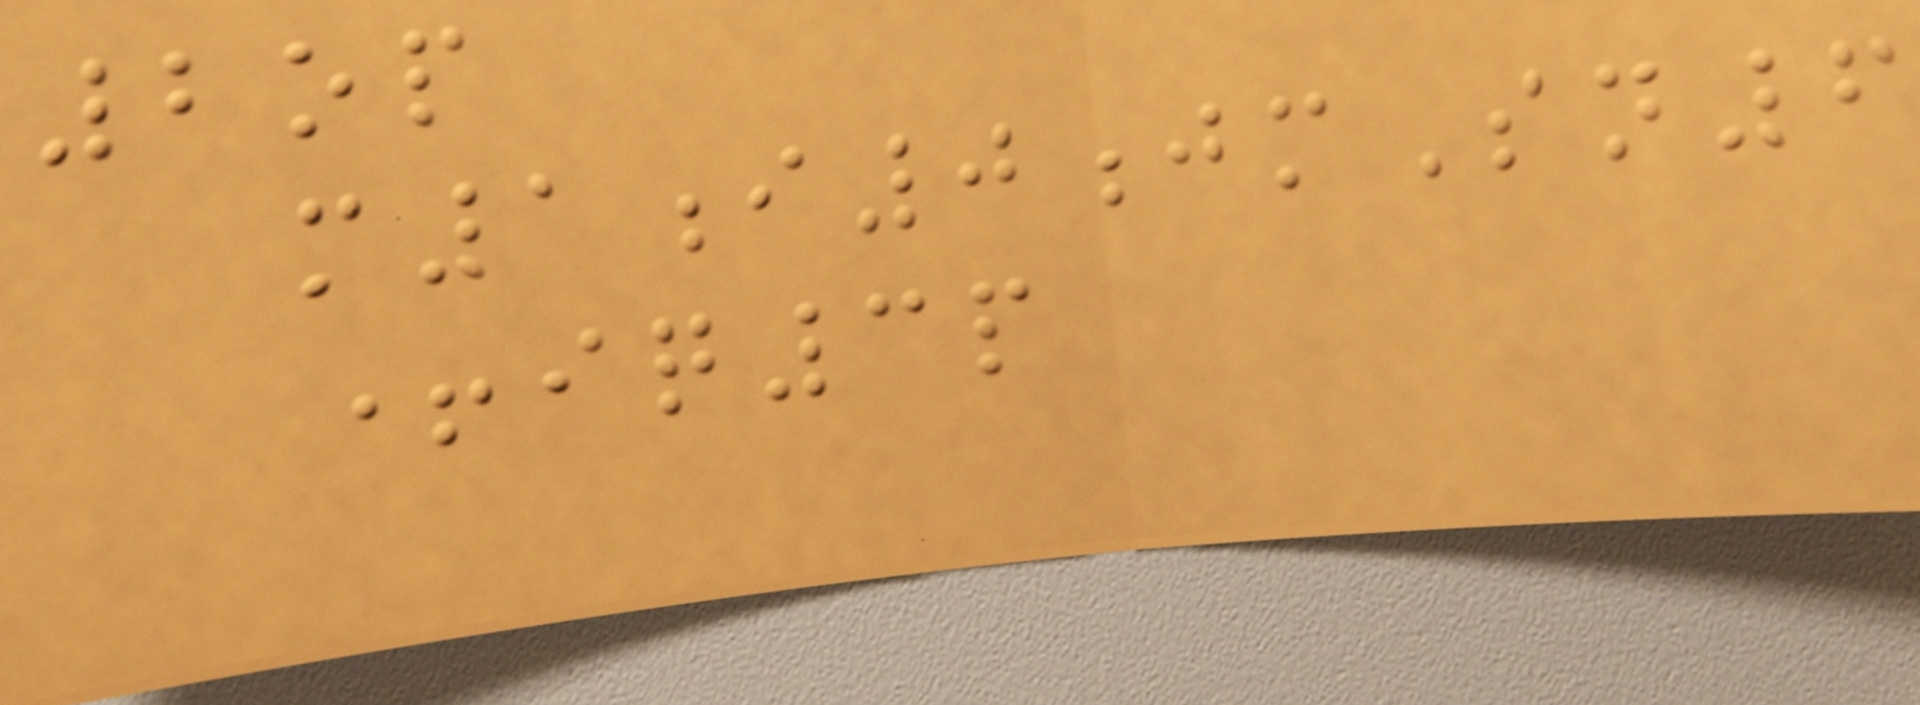2op
m1i0jmSn6
+iq3p
